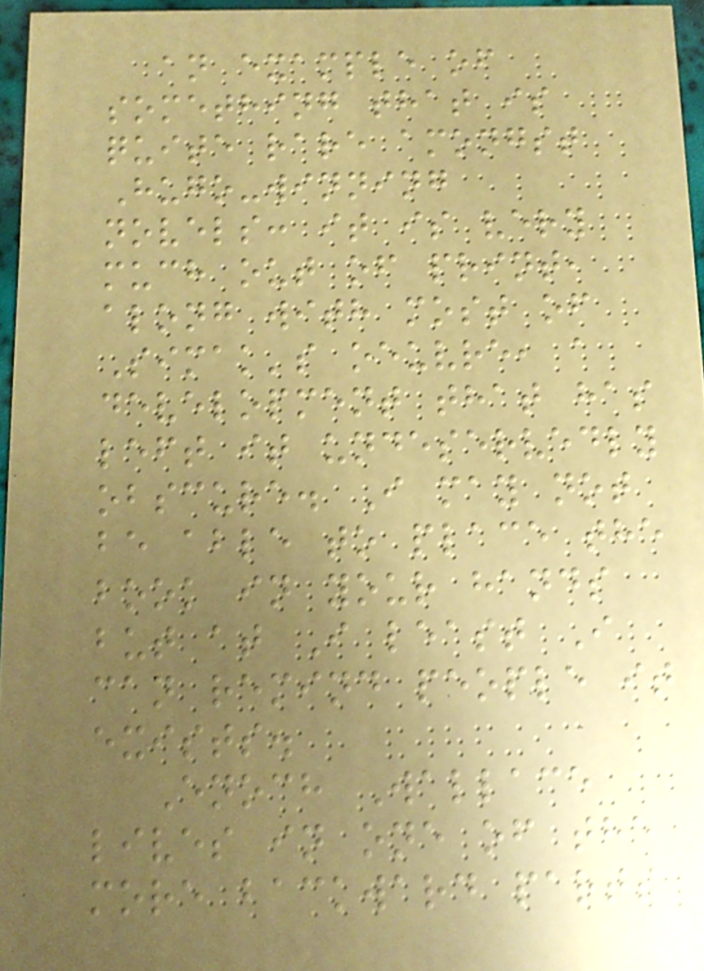an example of
something that is
quite rare amongst
Hugo-winning
novels: it is very
much out of print,
along with most of
Simak's oeuvre, a
development that has
left it undeservedly
obscure. I may not
be able to place the
book in your hands
but at I least I
can remind people it
exists.
Enoch Wallace
lives in one of the
more backward parts
